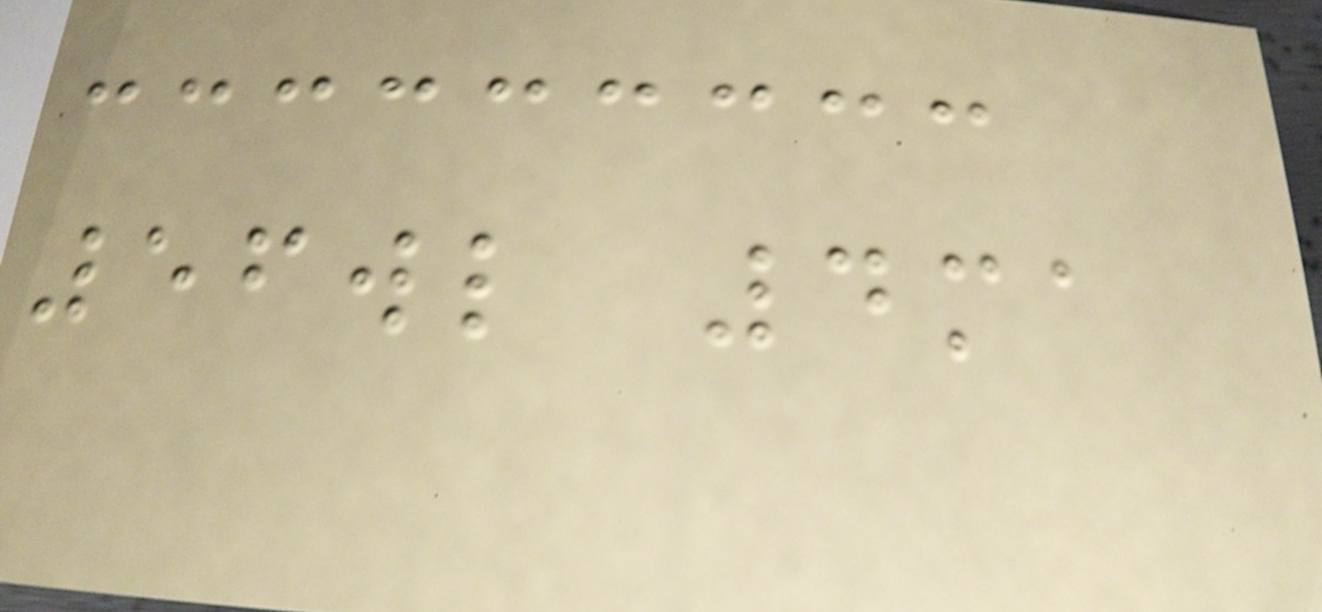56wl 4ma
